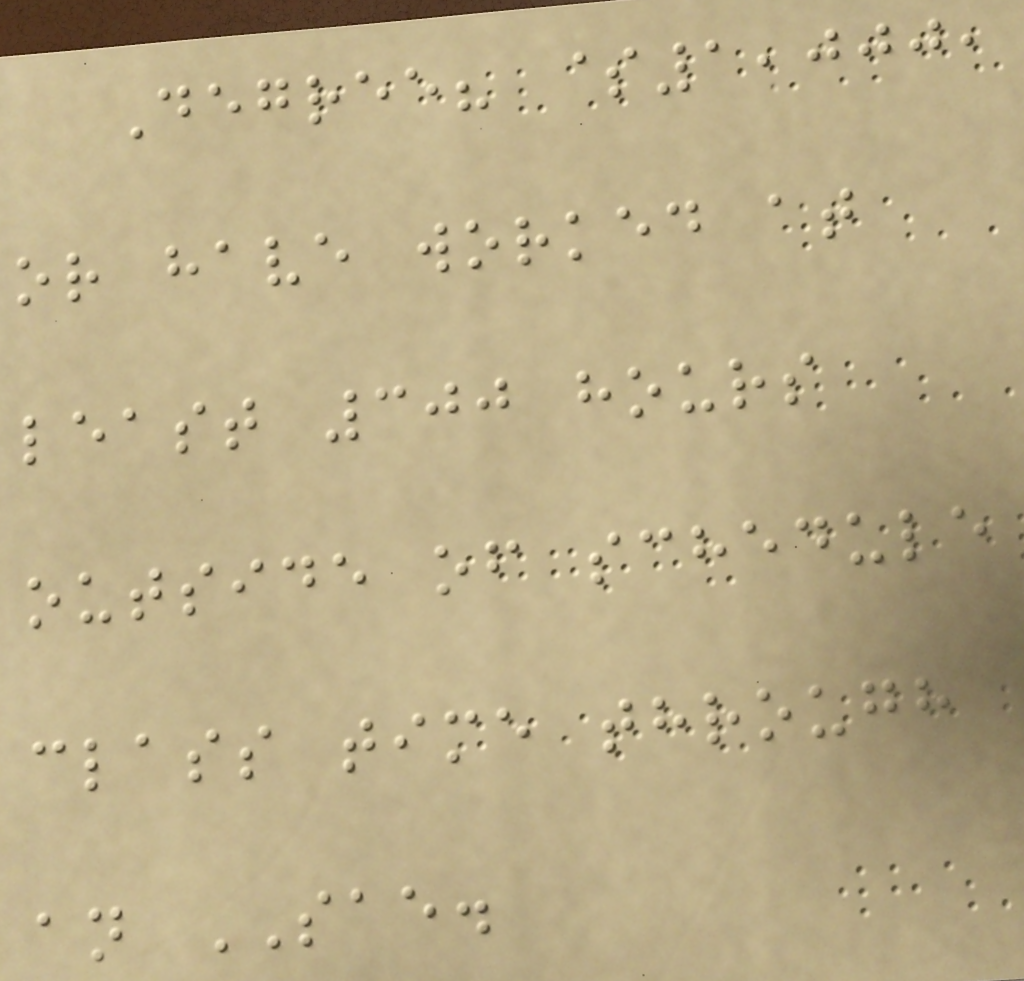Degree? $1,000,
or have worked at
least 300 hours
outside of schedule
class time through
an SAE.
